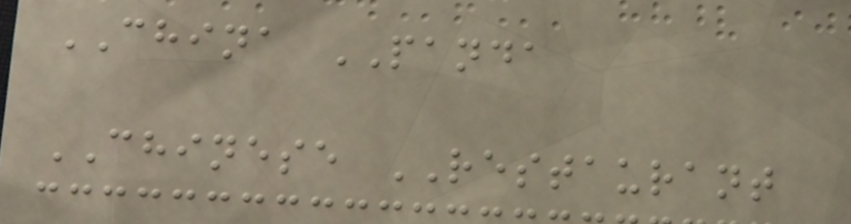CHINA PANDA
CHINESE RESTAURANT
